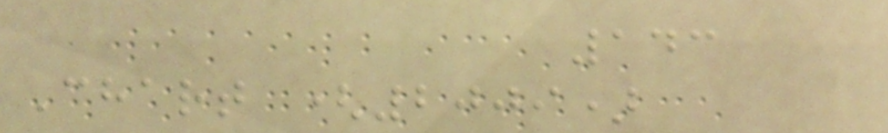143
Chart (2009)
